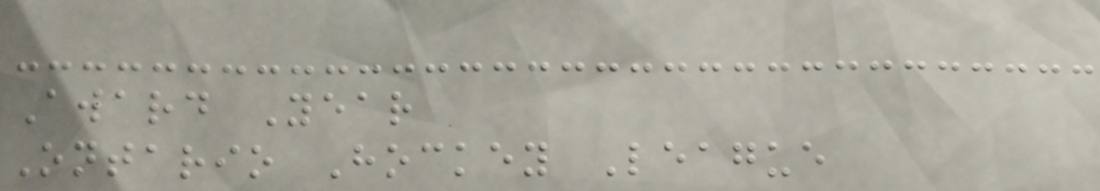Award Year
Ontario Hockey League
